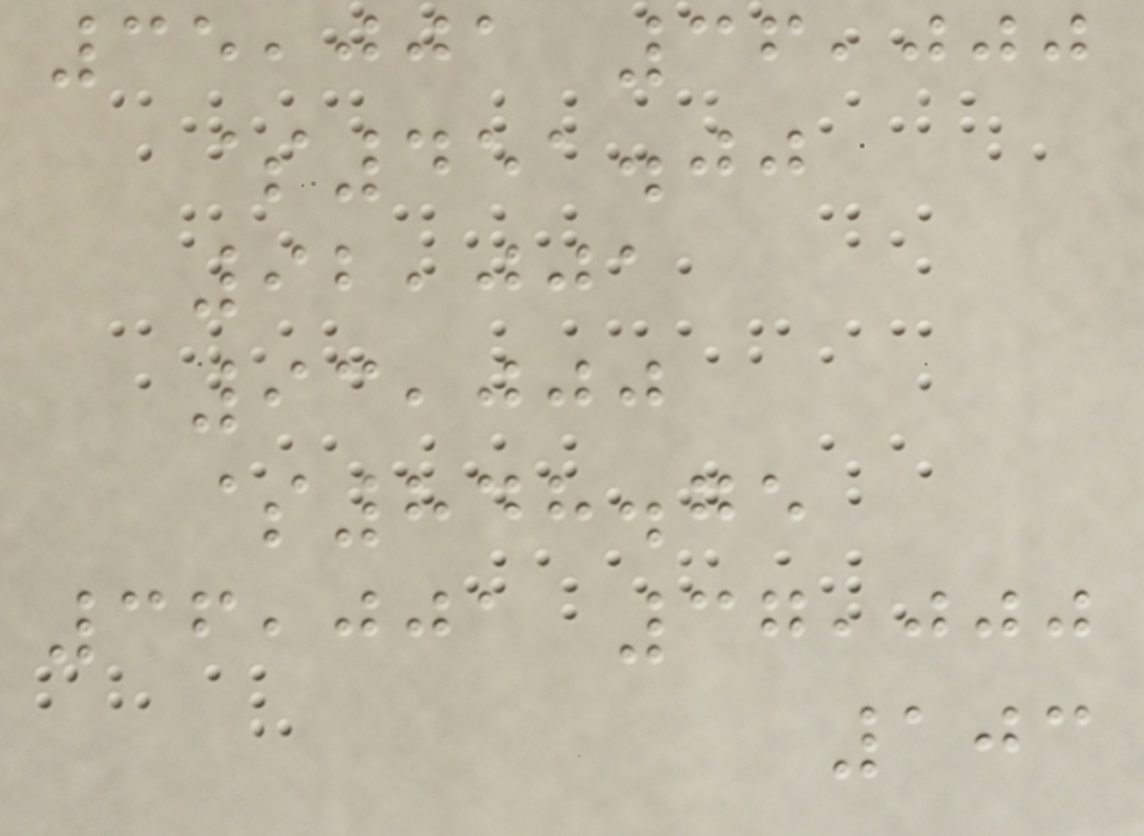35,001 36,000
$451.00
92,001
93,000
$848.75
36,001 37,000
103
